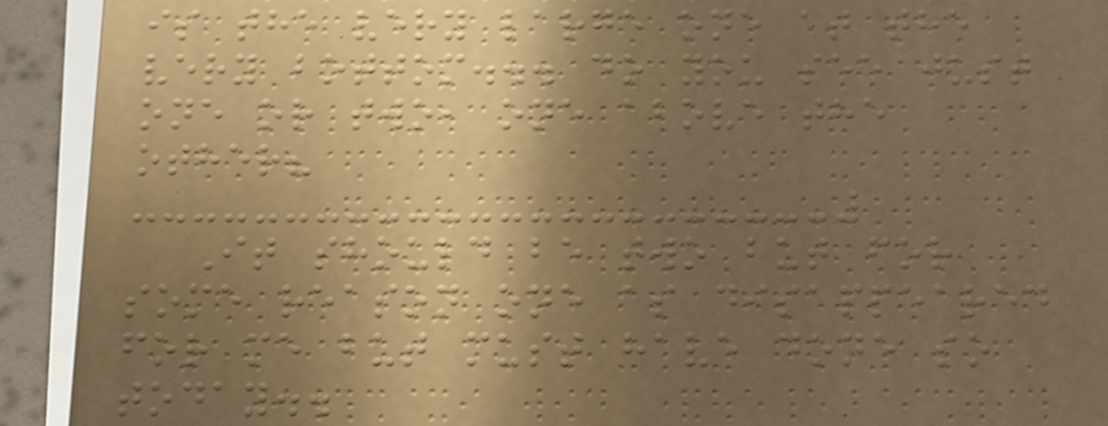is the very large one at the
very bottom... do you see just
one or two, one above the
other?
It should be two but for
some reason one as disappeared
for me but must have done so
today..
